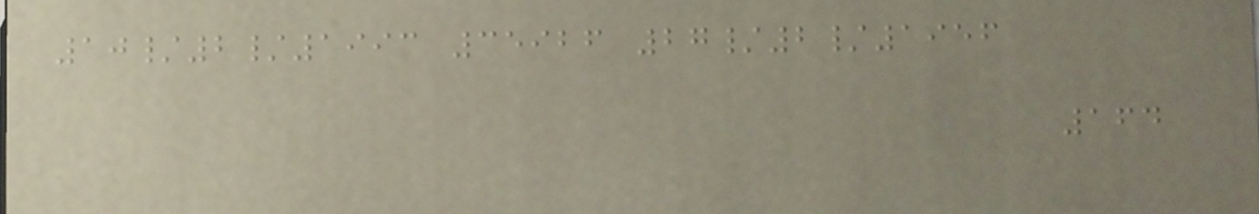10/2/1993 35926 27/2/1956
164
